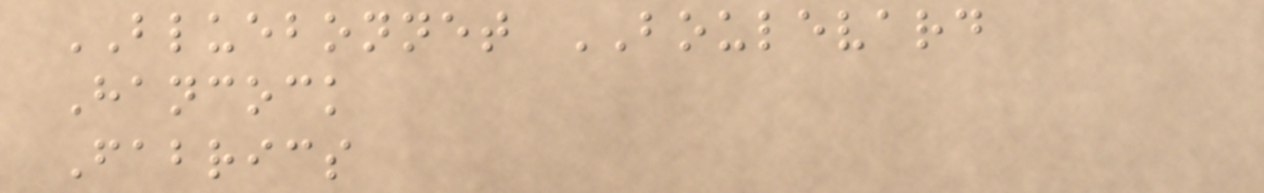BLUEBONNET BOULEVARD
Hancock
Fabrics
